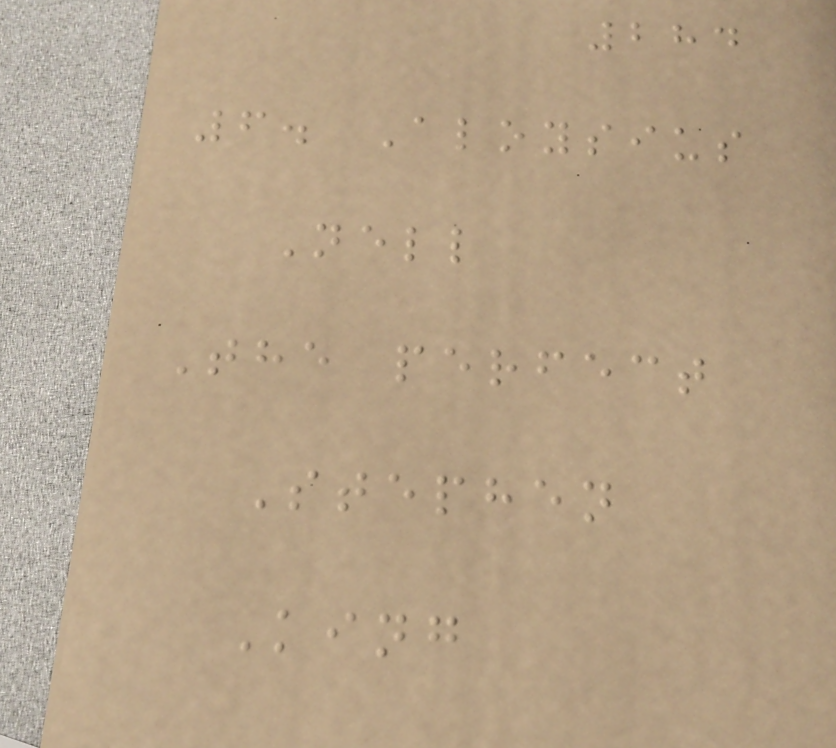284
6. Aloysius
Nell
The perfect
Stephen
King
